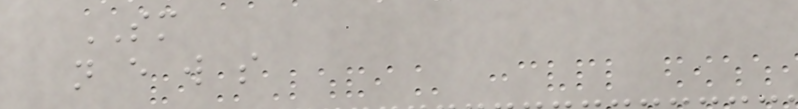SM
n e w s
